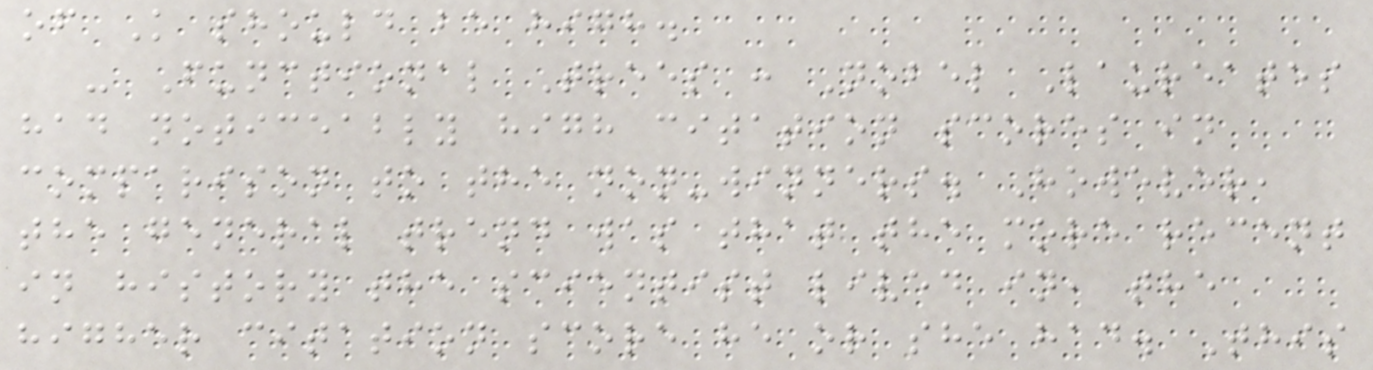of K should be high.
- Functional Trees : Nobel Laureates
had noticeably high citation scores in
comparison to the non-winners. However,
the general trend was that the more recent
in history the scientist lived in, the
higher citation score he or she had. This
